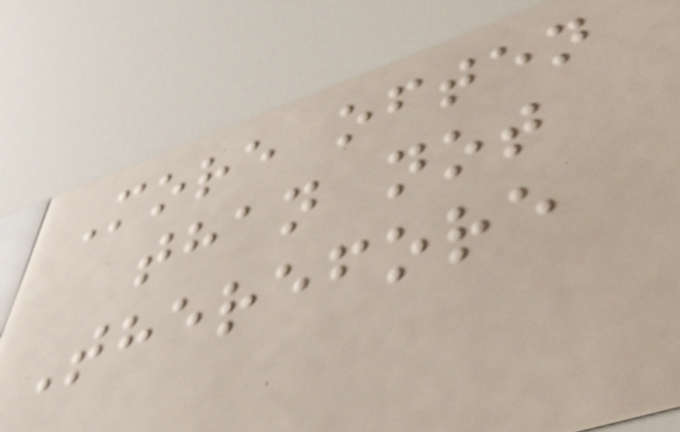More often
than not
Therefore
